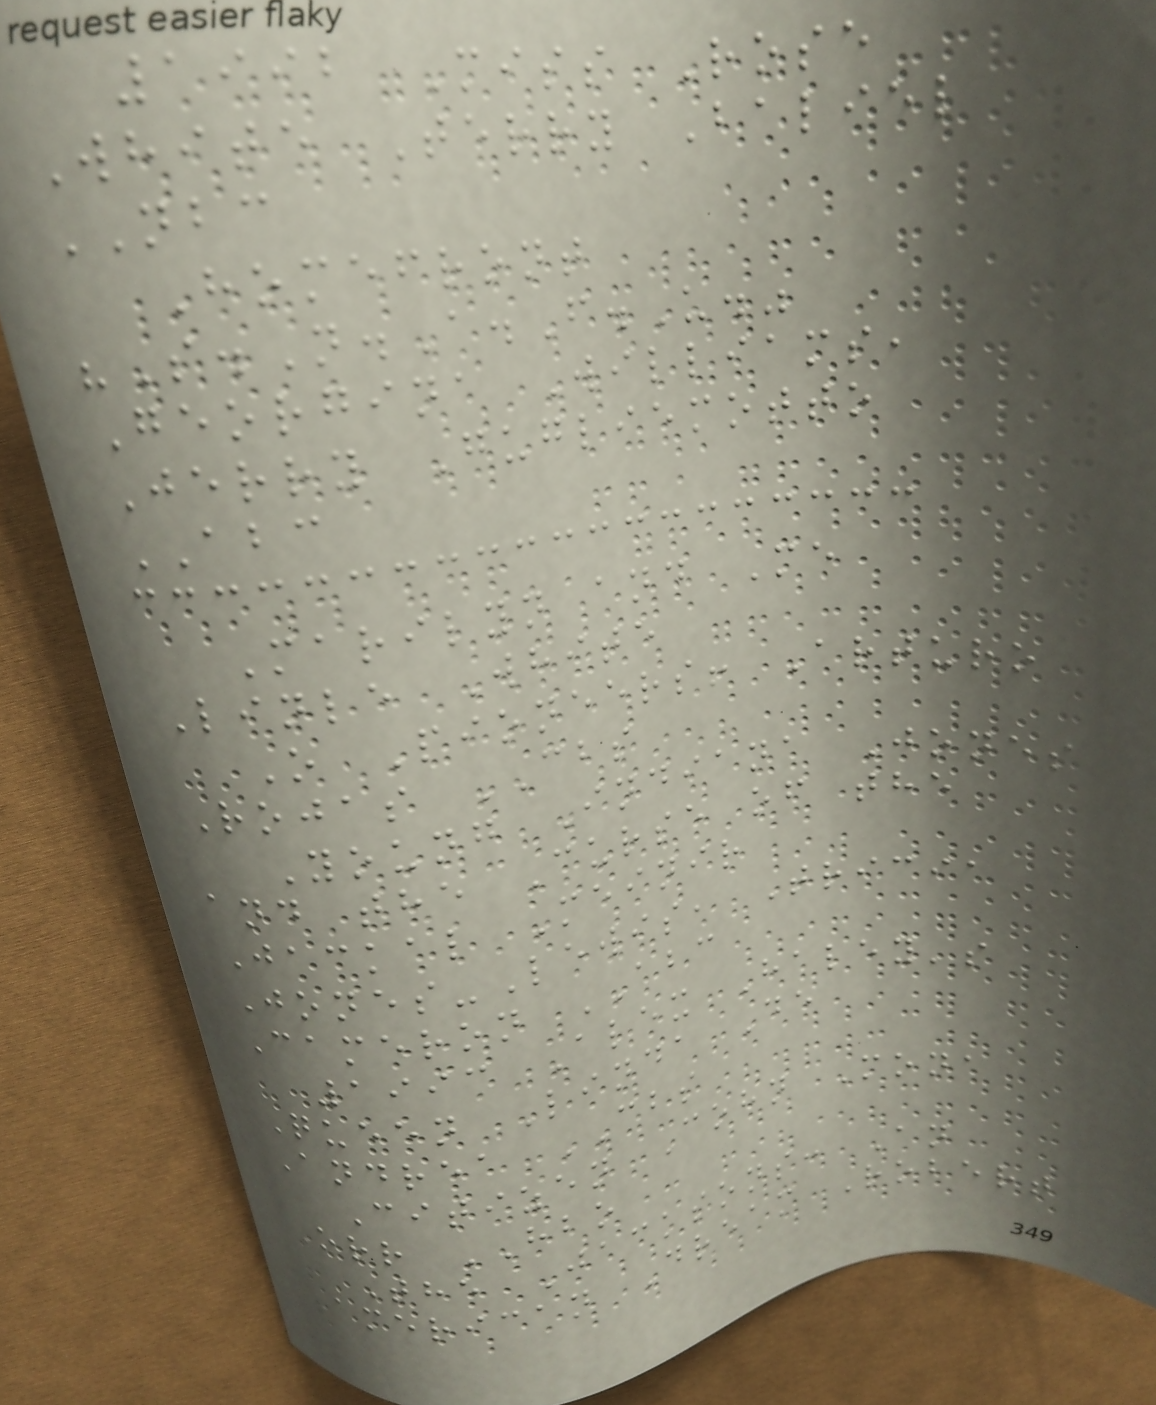1992 Miss Rose
White Terry Baliel
NBC
Homefront
"S.N.A.F.U."
Georgina Williams,
Jerry Gugliemotto
ABC
Marilyn and Me
Linle White
O Pioneers! Arturo
Rojas CBS
Young Indiana Jones
and the Curse of the
Jackal Meinir
Jones-Lewis, Tricia
Cameron ABC
1993 Alex Haley's
Queen Linda De
Andrea CBS
Citizen Cohn Mona
Orr HBO
The Jacksons: An
American Dream Robert
